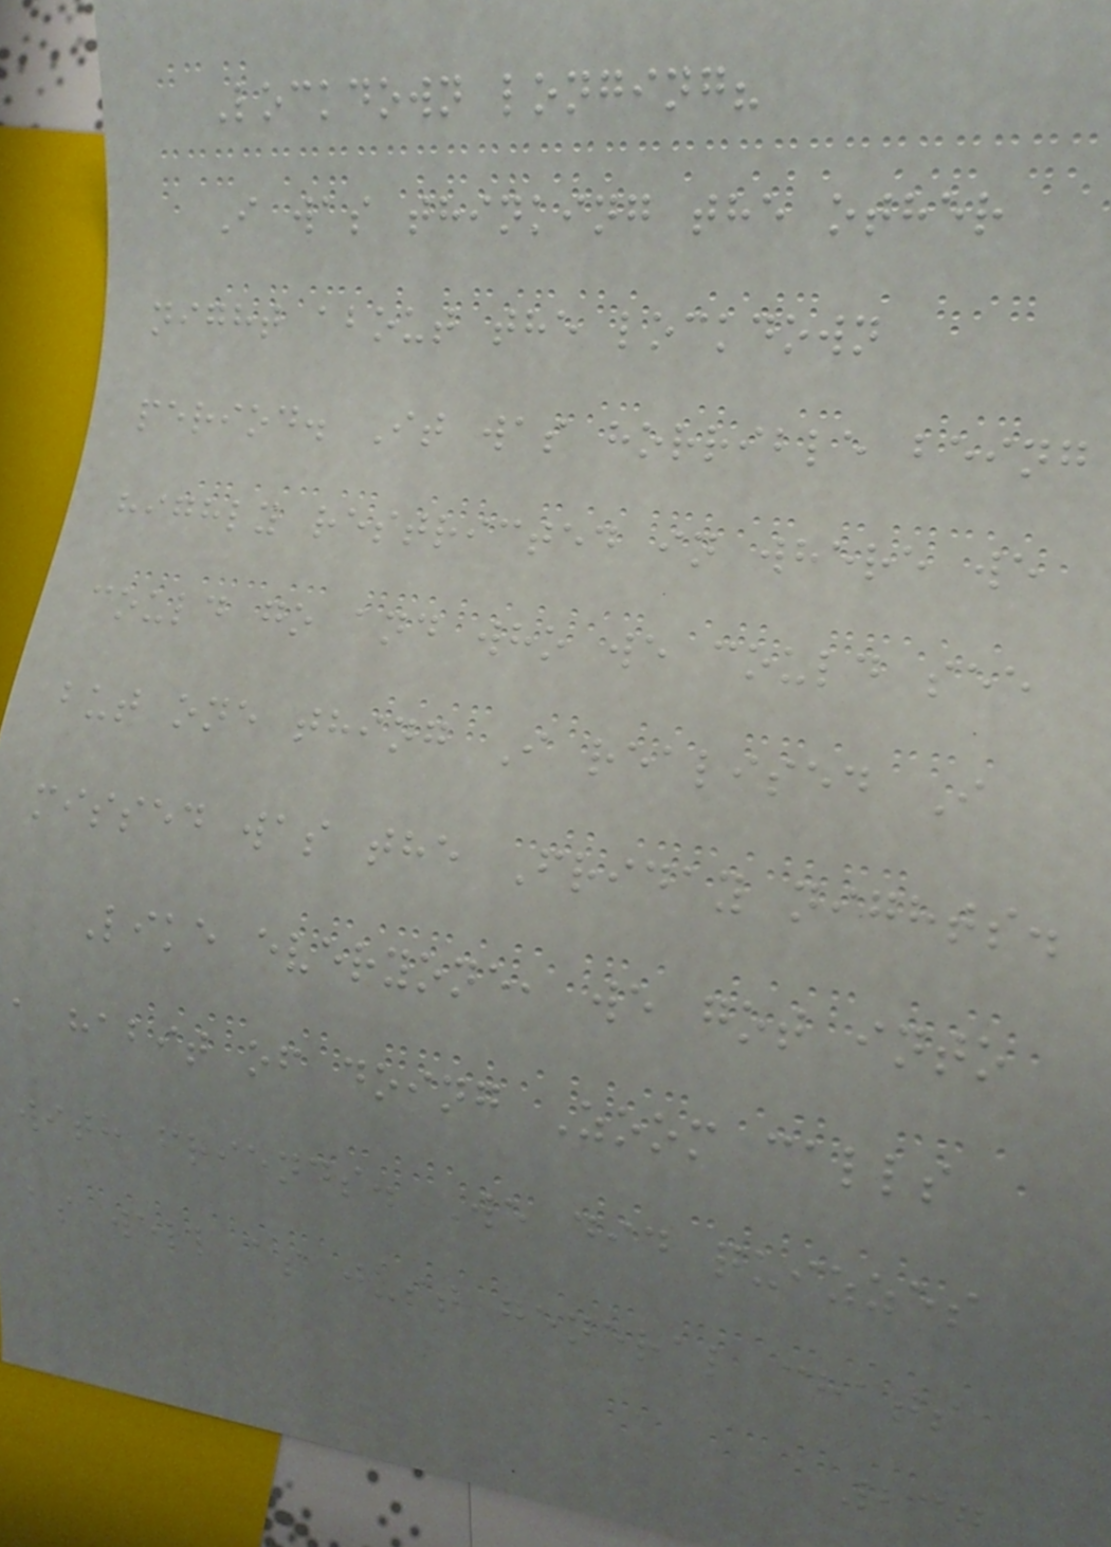Lockdown longing?
I was thinking the other
night about the lockdown
period. It was horrible being
highly restricted in where we
could go and who we could see
but one thing I realised I
missed was the Friday nights.
Like everyone, we got into
a habit of doing Zoom calls
with friends. We did quizzes
as well as just general chats
237
